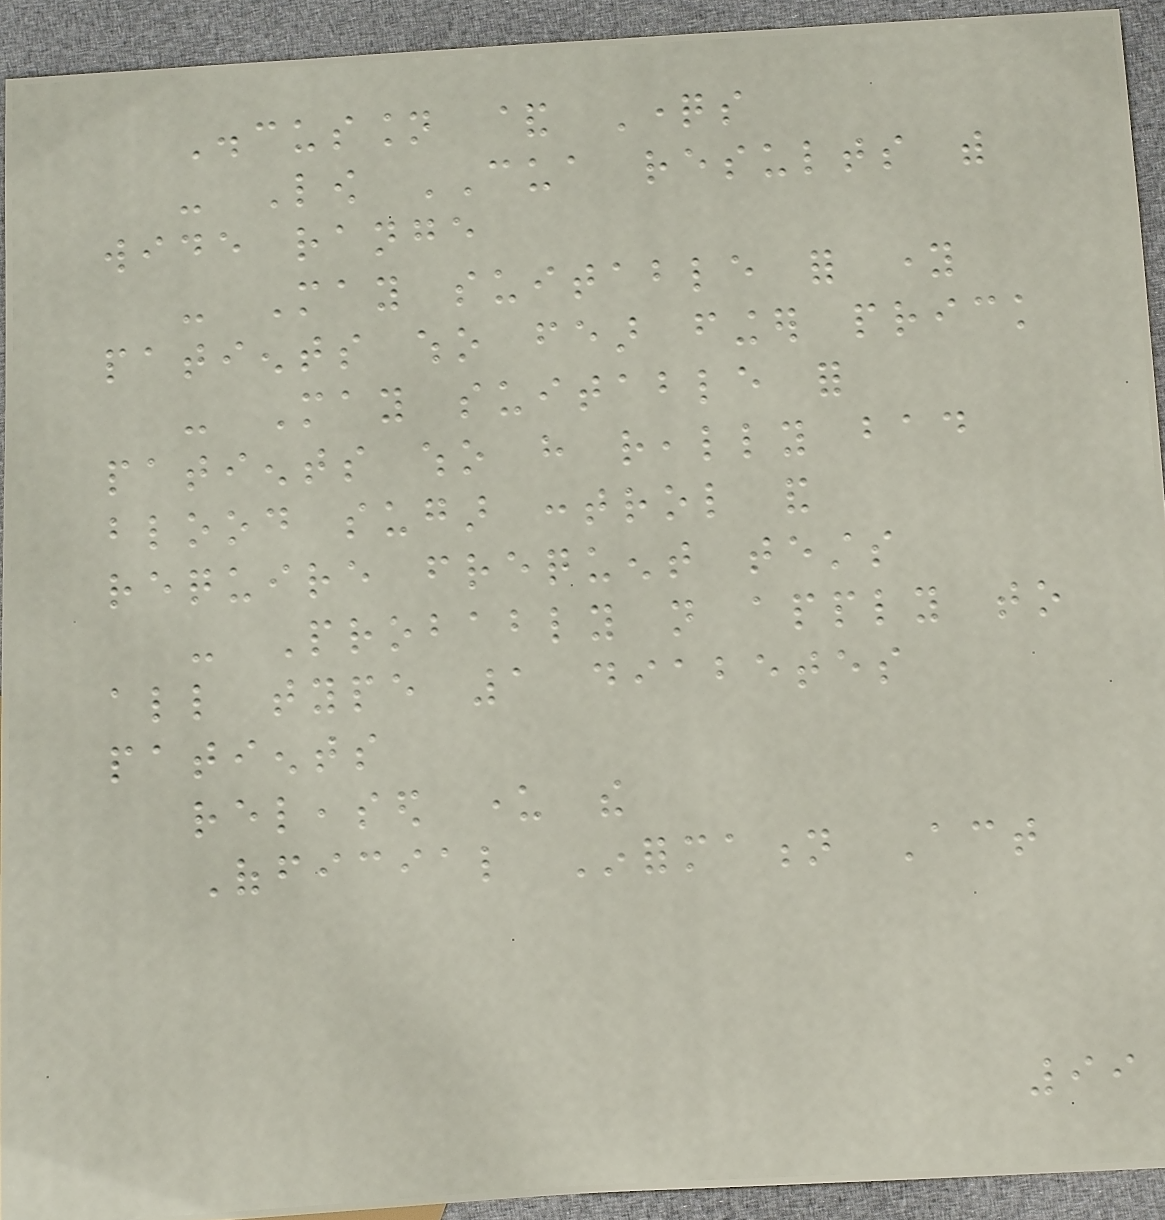Discussion & Questions
- Low CUA results with
wide range
- May suitable for young
patients who fear finger prick
- May suitable for
patients who have really bad
blood sugar control and
require frequent tests
- Probably not apply to
all type 1 diabetes
patients
released under the
Official Information Act
99
